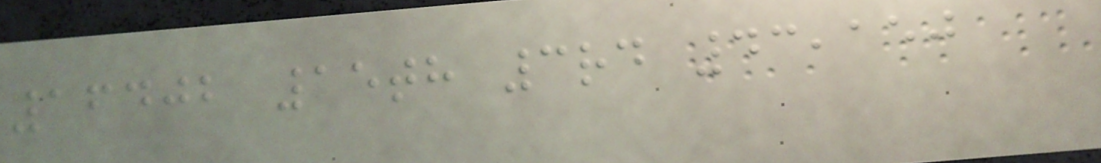16402 15th 3rd 43,150
